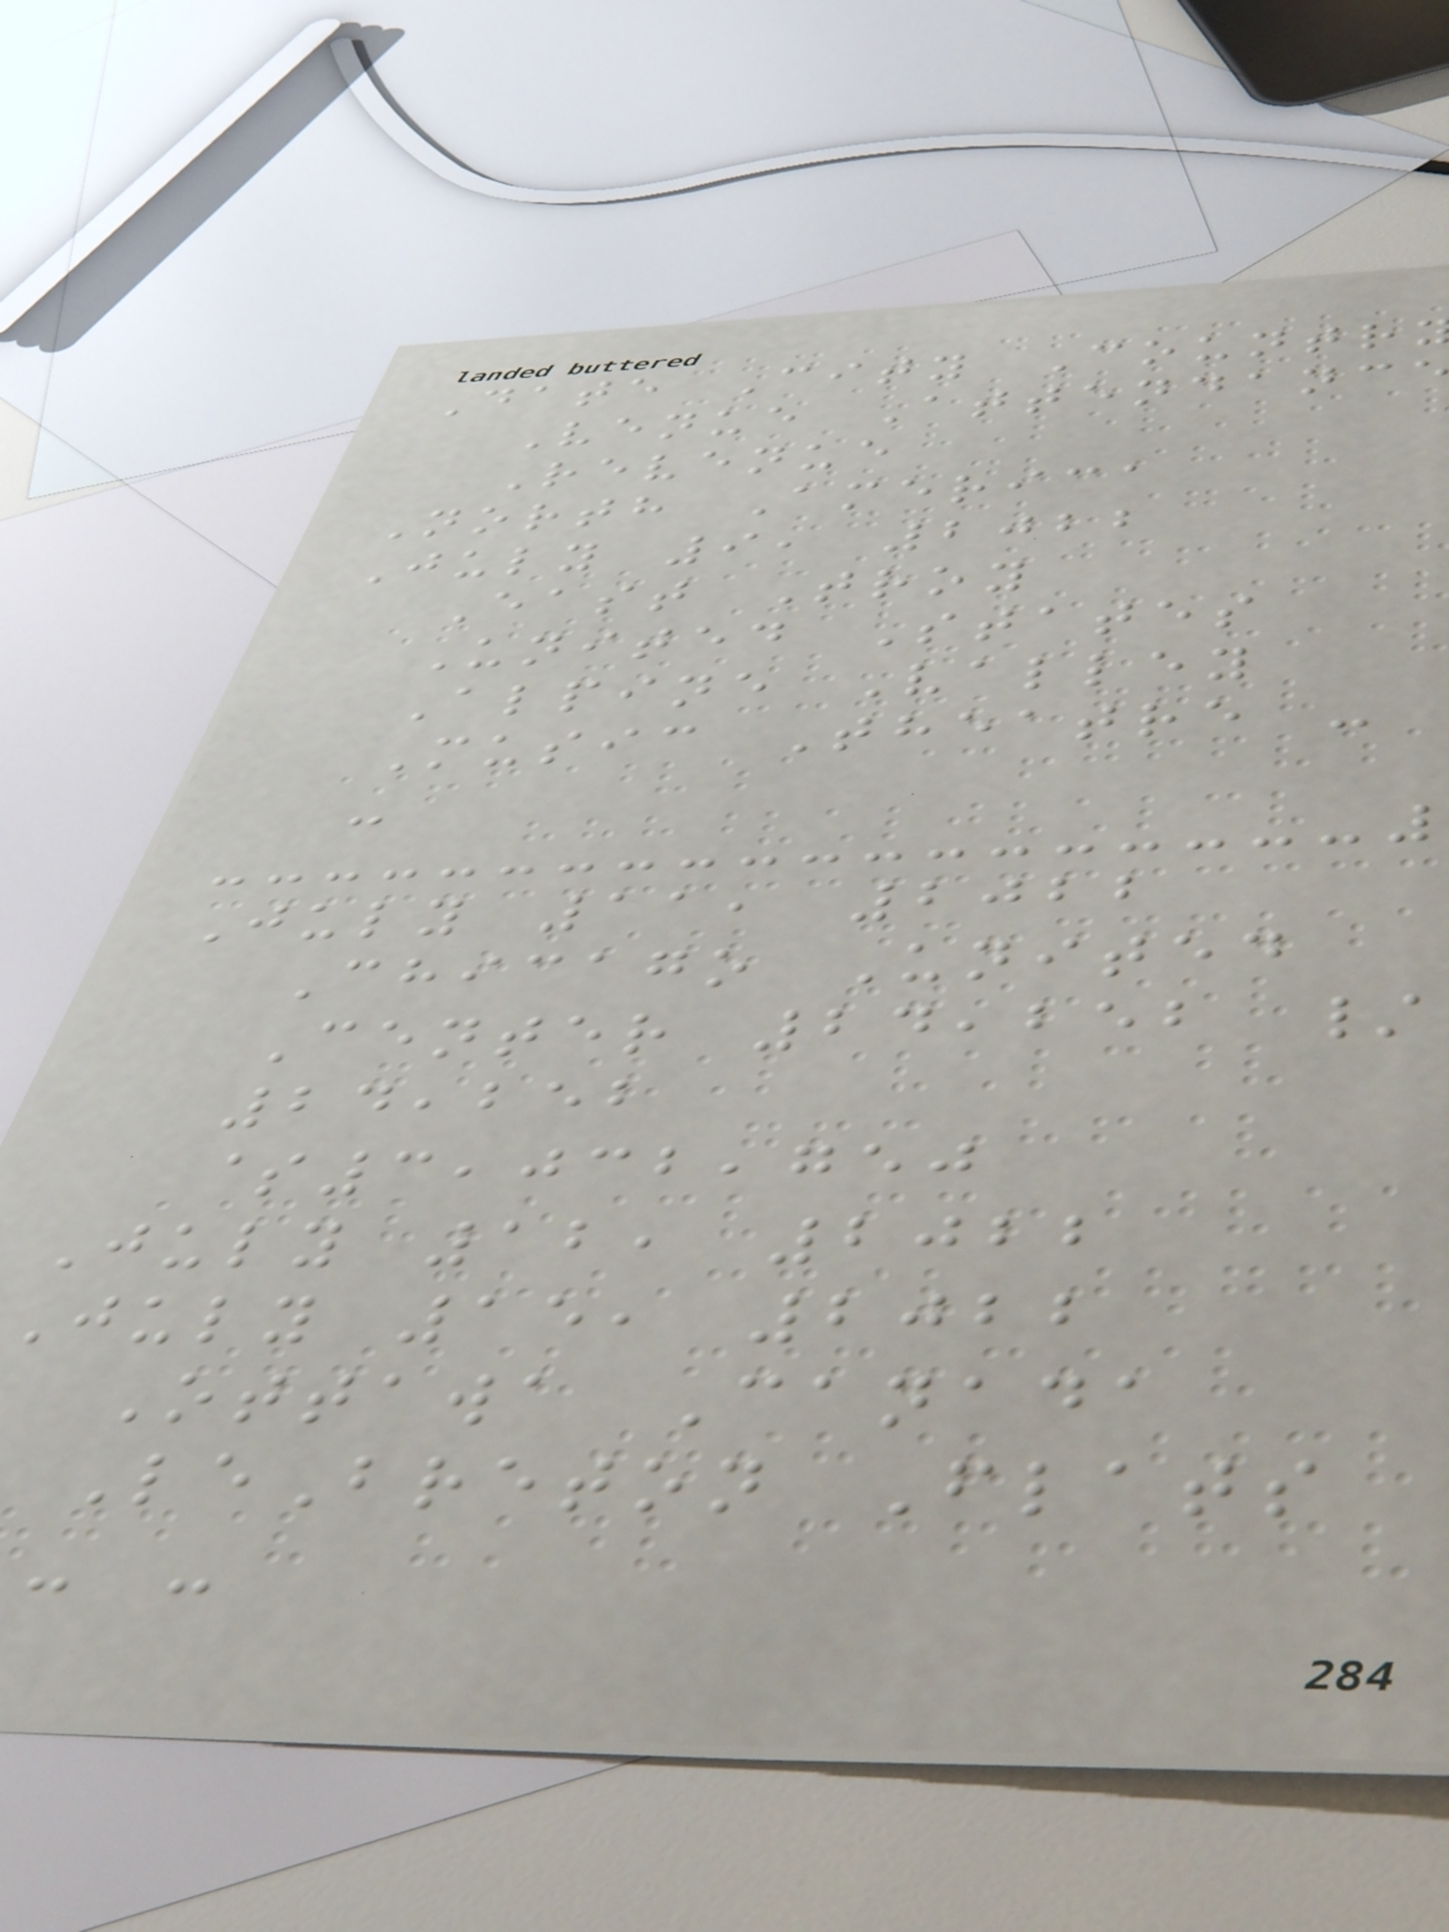Date City Countr
Venue Attendanc
Revenue
North America
July 9, 2022
East Troy
United States
Alpine Valley
Music Theatre -
-
July 11, 2022
Chicago United
Center 24,252 /
24,252
$3,032,750
July 12, 2022
July 15, 2022
Ottawa Canada
LeBreton Flats
- -
